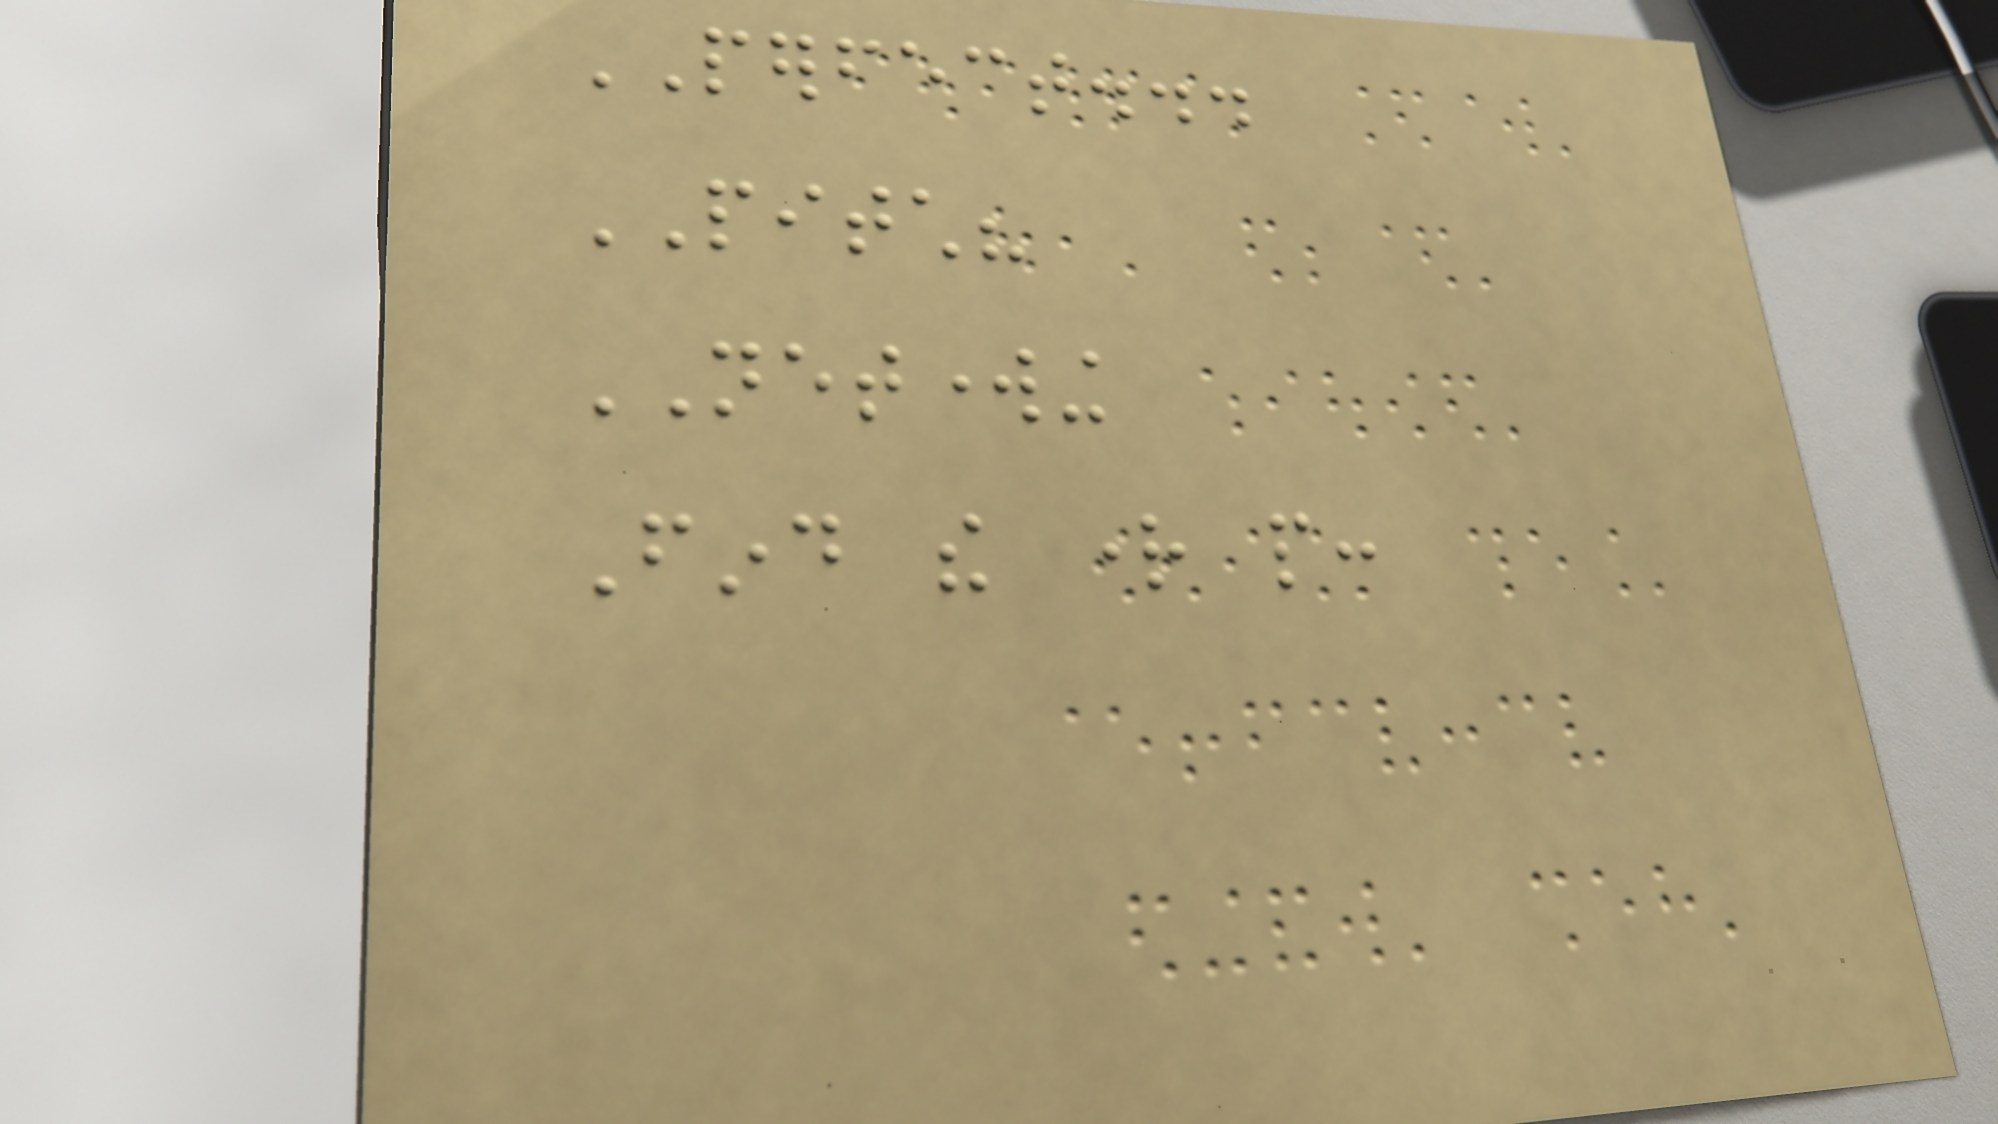PERFECT...
PITCH?
NETWORKING
Find the right people:
